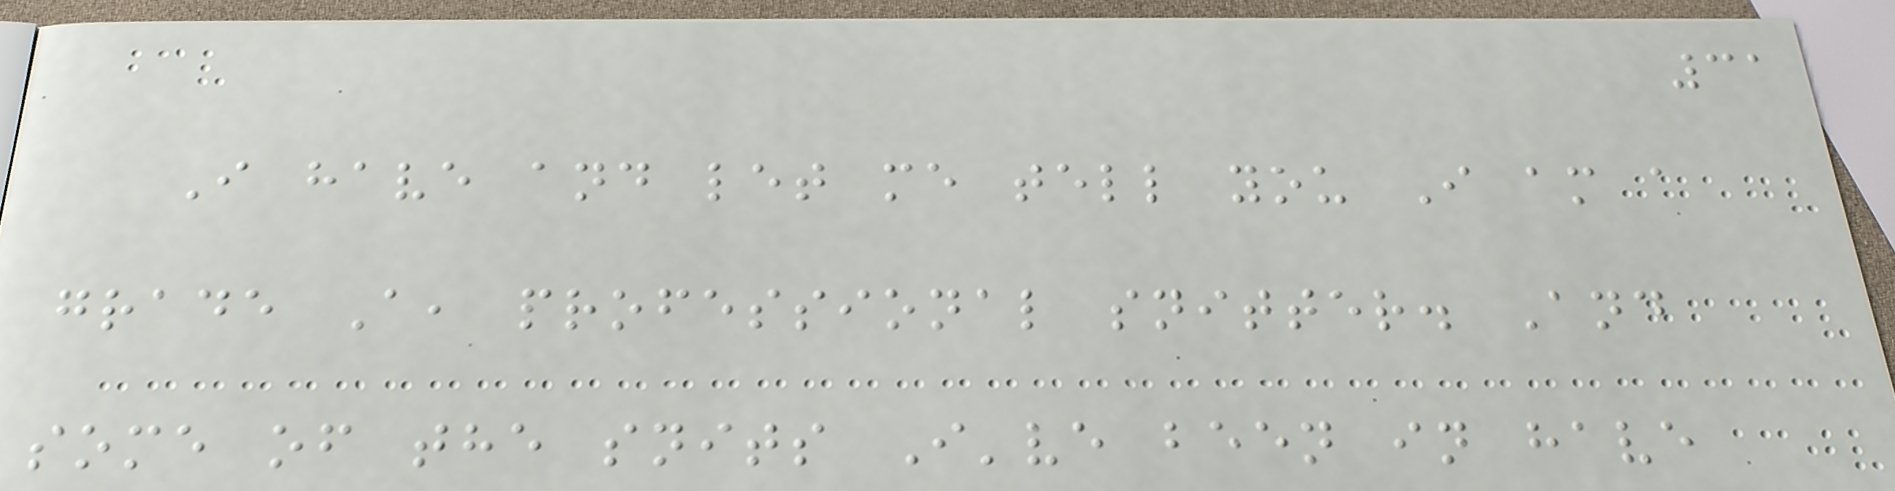31
I have and let me tell you I am a
grade A, professional snitter. And
some of the snits I've been in have
